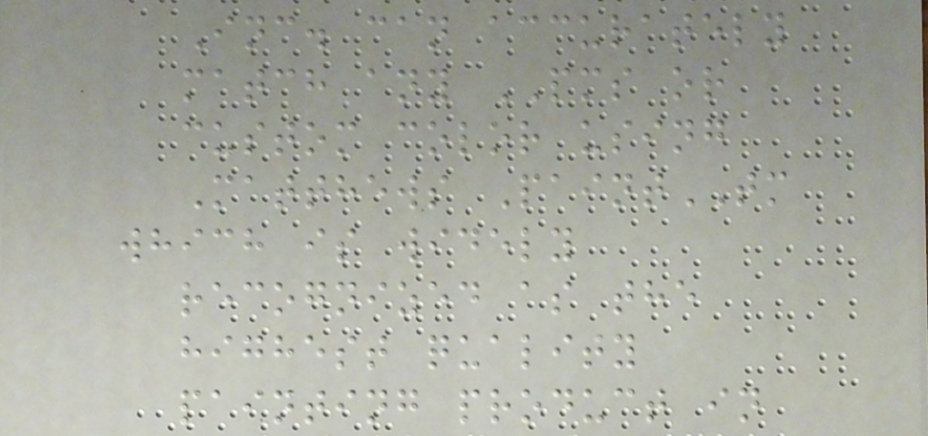Inc. can accurately
match any PMS or
custom color using
Matthews PaintTM
which is widely
recognized as the
highest quality
painting product in
